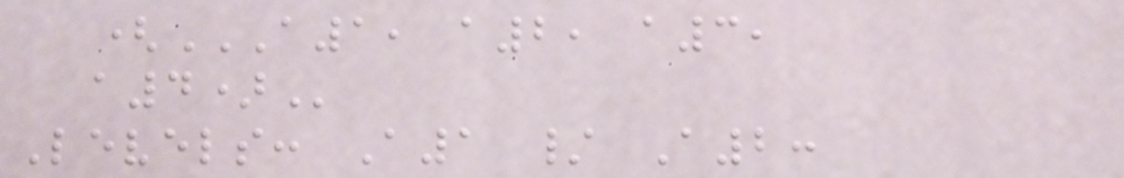(A1, A2, A3,
A4)
Levels: A1 / A2:
